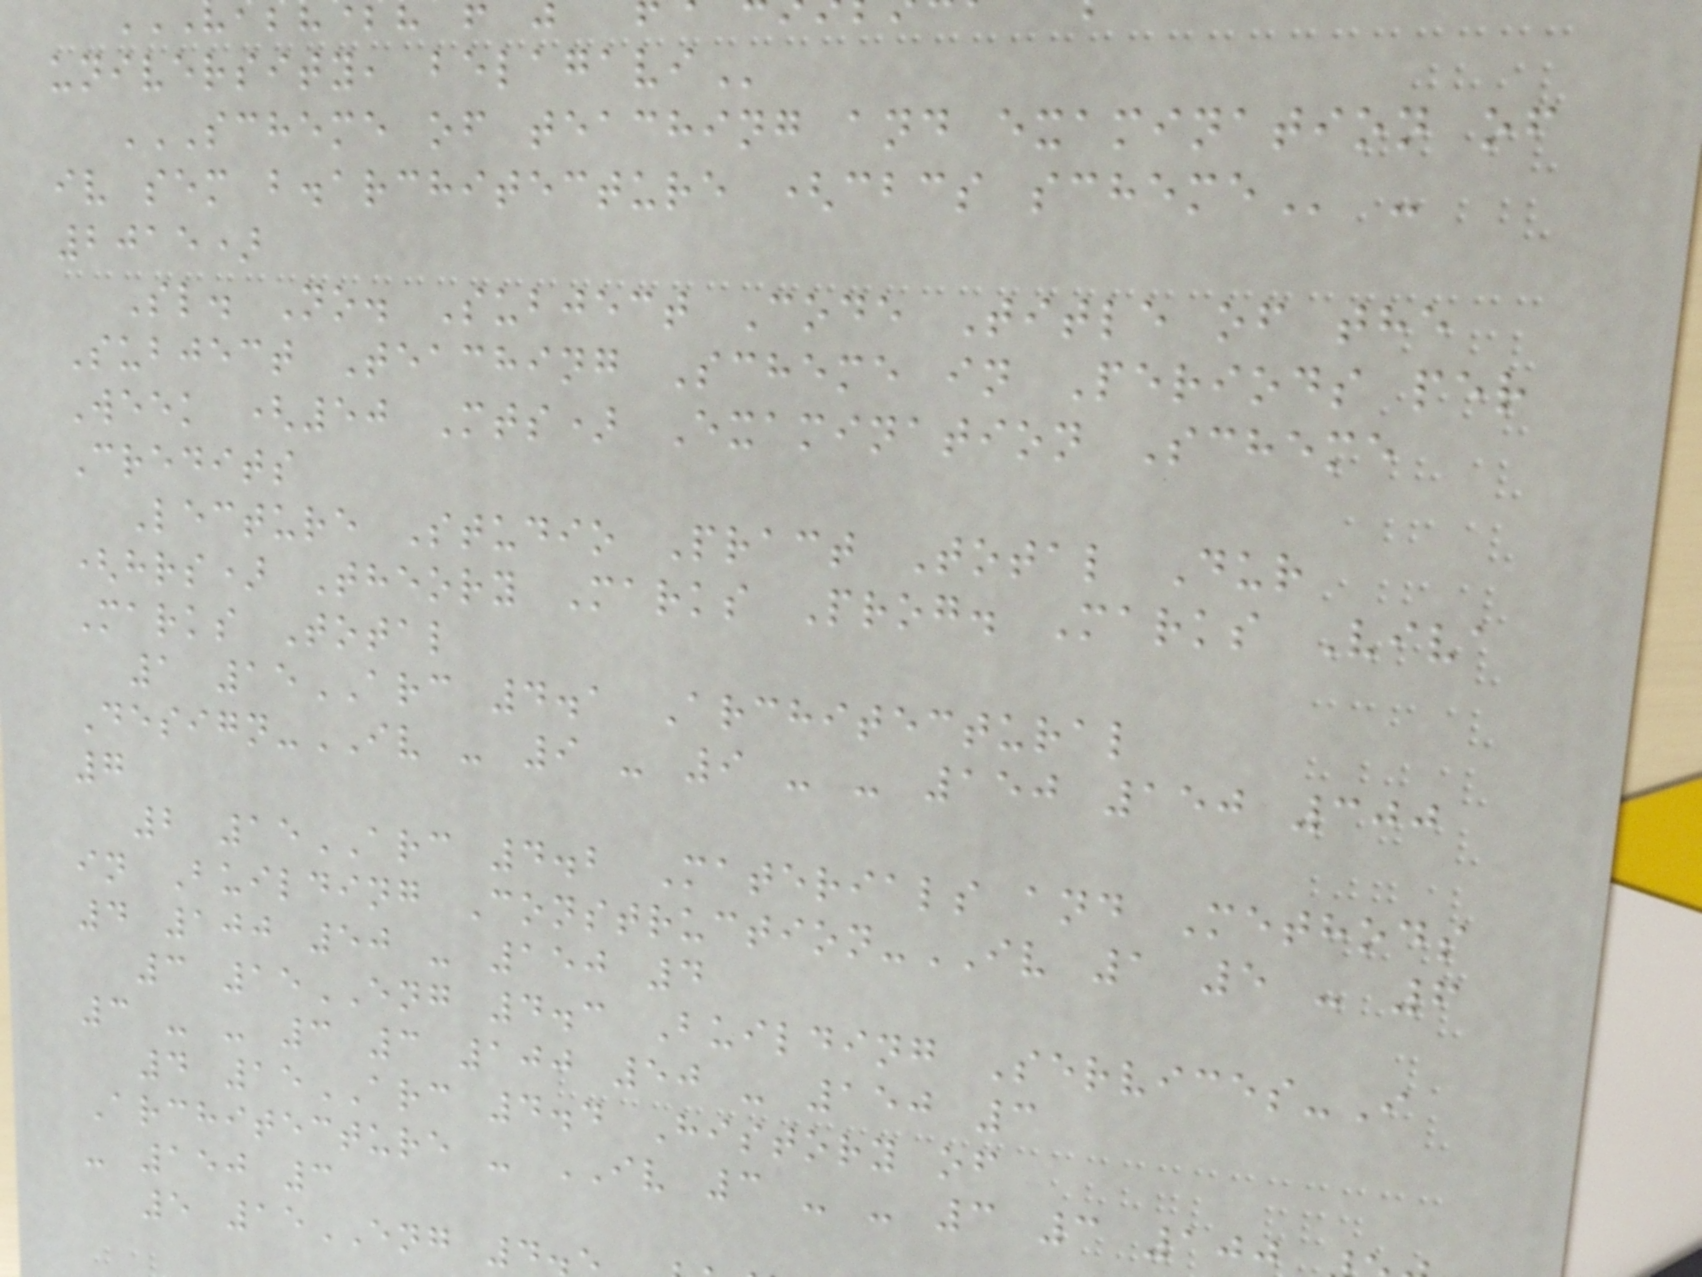university,
SCHEME OF TEACHING AND EXAMINATION OF
iv sem b.architecture (cbcs
2015)
Sl. No. Subject Code Title of the
Subject Teaching Scheme in Periods per
Week (50 Mts) Examination Scheme
Credits
Lecture Studio Pract Total Dur
(hrs) Theory Marks Prog. Marks Viva
Marks Total
1 15ARC 4.1 Architectural
Design-IV - 9 - 9 - - 150 150 300
7
2 15ARC 4.2 Materials and Methods
in Building Construction-IV 1 5 - 6
4 100 50 - 150 4
3 15ENG 4.3 Building Services-I
3 - - 3 3 100 50 - 150 3
4 15ARC 4.4 History of
Architecture - IV 3 - - 3 3 100
- 150 3
5 15ENG 4
